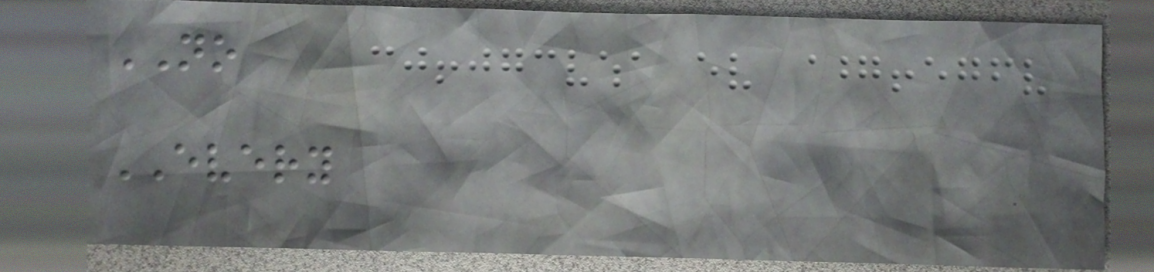NO
EVERY
